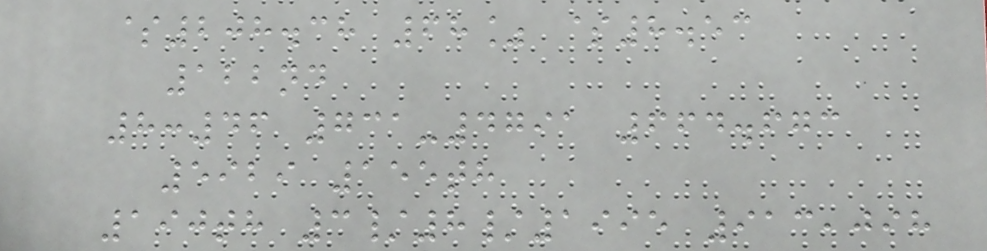$208.38 68% $8.53
122nd
8:46 731-4791 664.673
5929 155th
190th 3/8/1995 913,098
